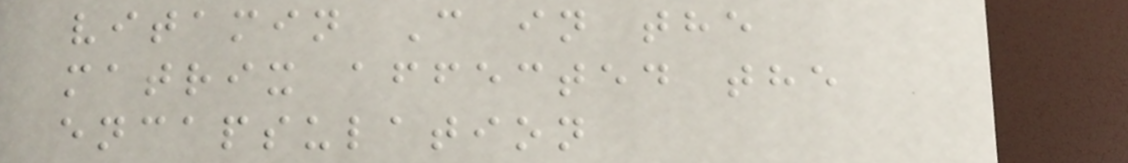vitamin C in the
matrix affected the
encapsulation
